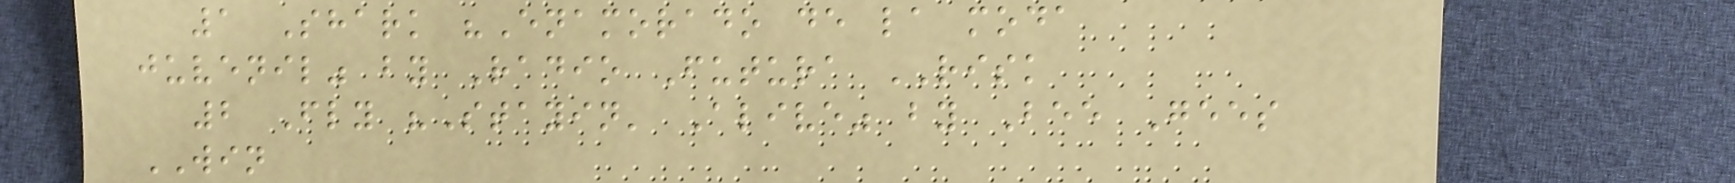1 Shark "Enamorado de la moda
juvenil" by Radio Futura RISK
2 Fly "Stayin' Alive" by Bee Gees
WIN
